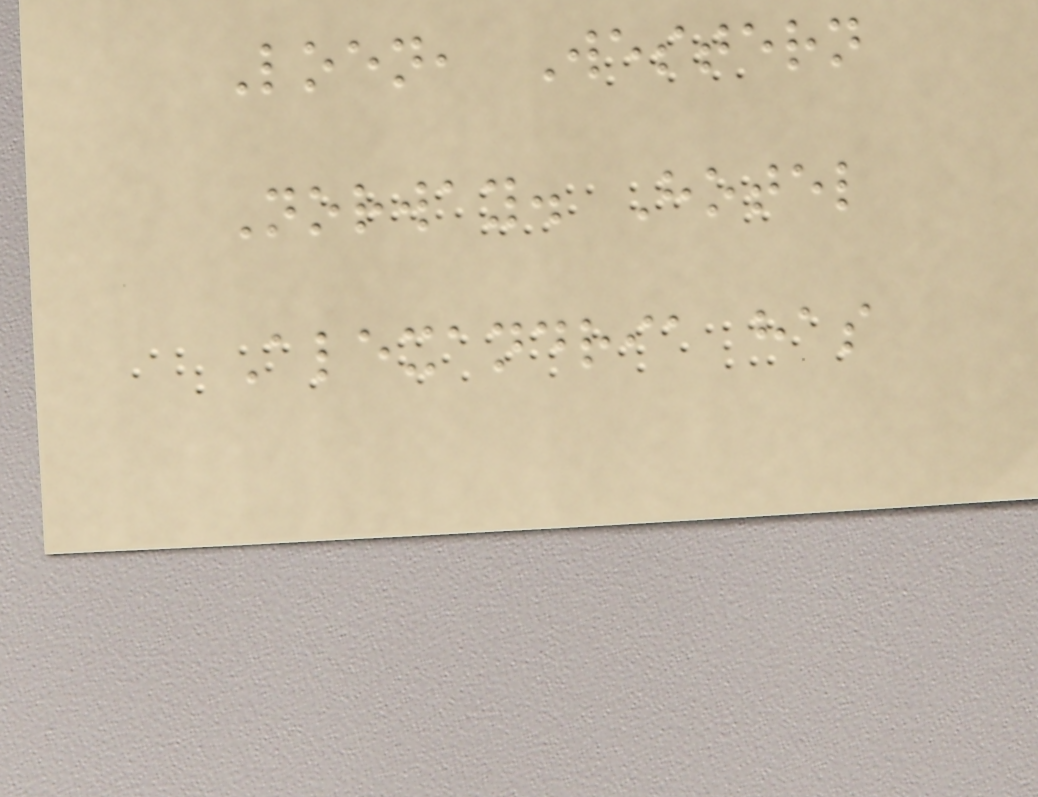Loen, Western
Norway. Hotel
Alexandria has
